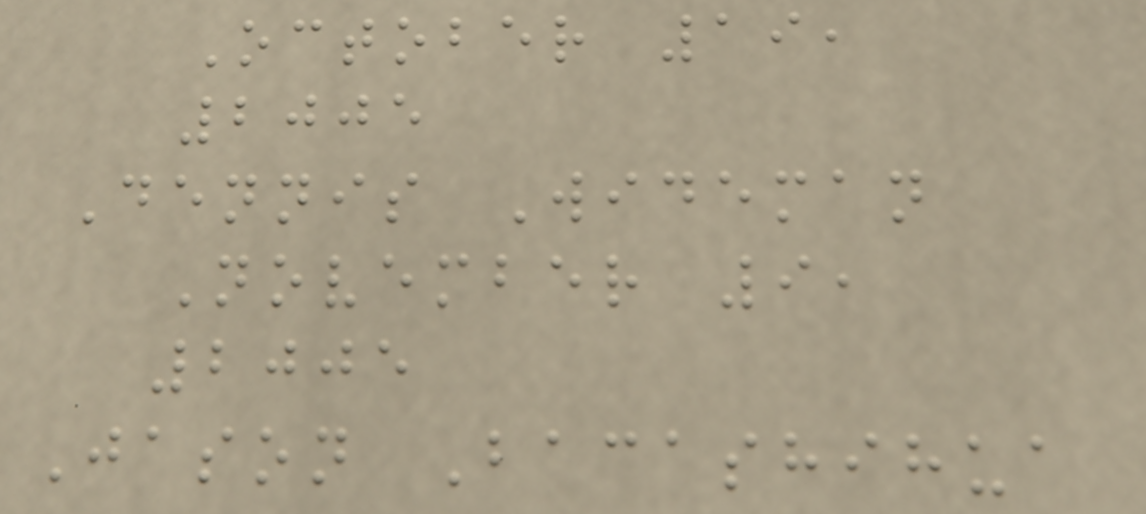October 19,
2005
Dennis Wideman
November 9,
2005
Jason Bacashihua
